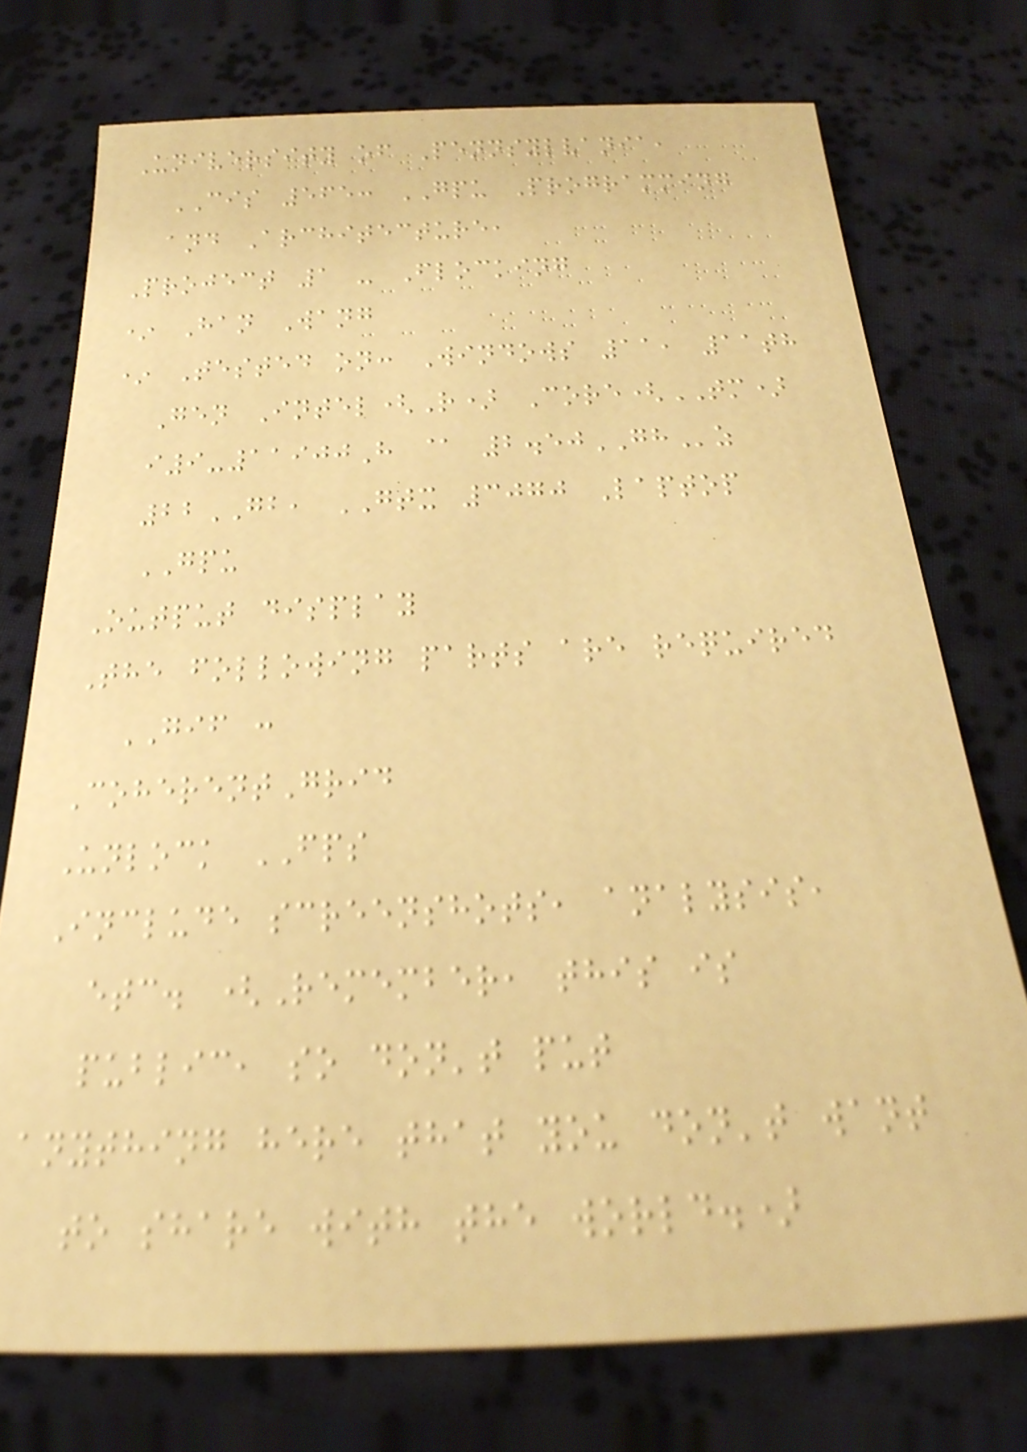University of Pennsylvania,
CIS 565: GPU Programming
and Architecture,
Project 1 - Flocking
* Han Wang
* Tested on: Windows 11, 11th
Gen Intel(R) Core(TM)
i9-11900H @ 2.50GHz
22GB, GTX 3070 Laptop
GPU
Output display
The following parts are required
GIF :
CoherentGrid
Unlock FPS
Include screenshots, analysis,
etc. (Remember, this is
public, so don't put
anything here that you don't want
to share with the world.)
